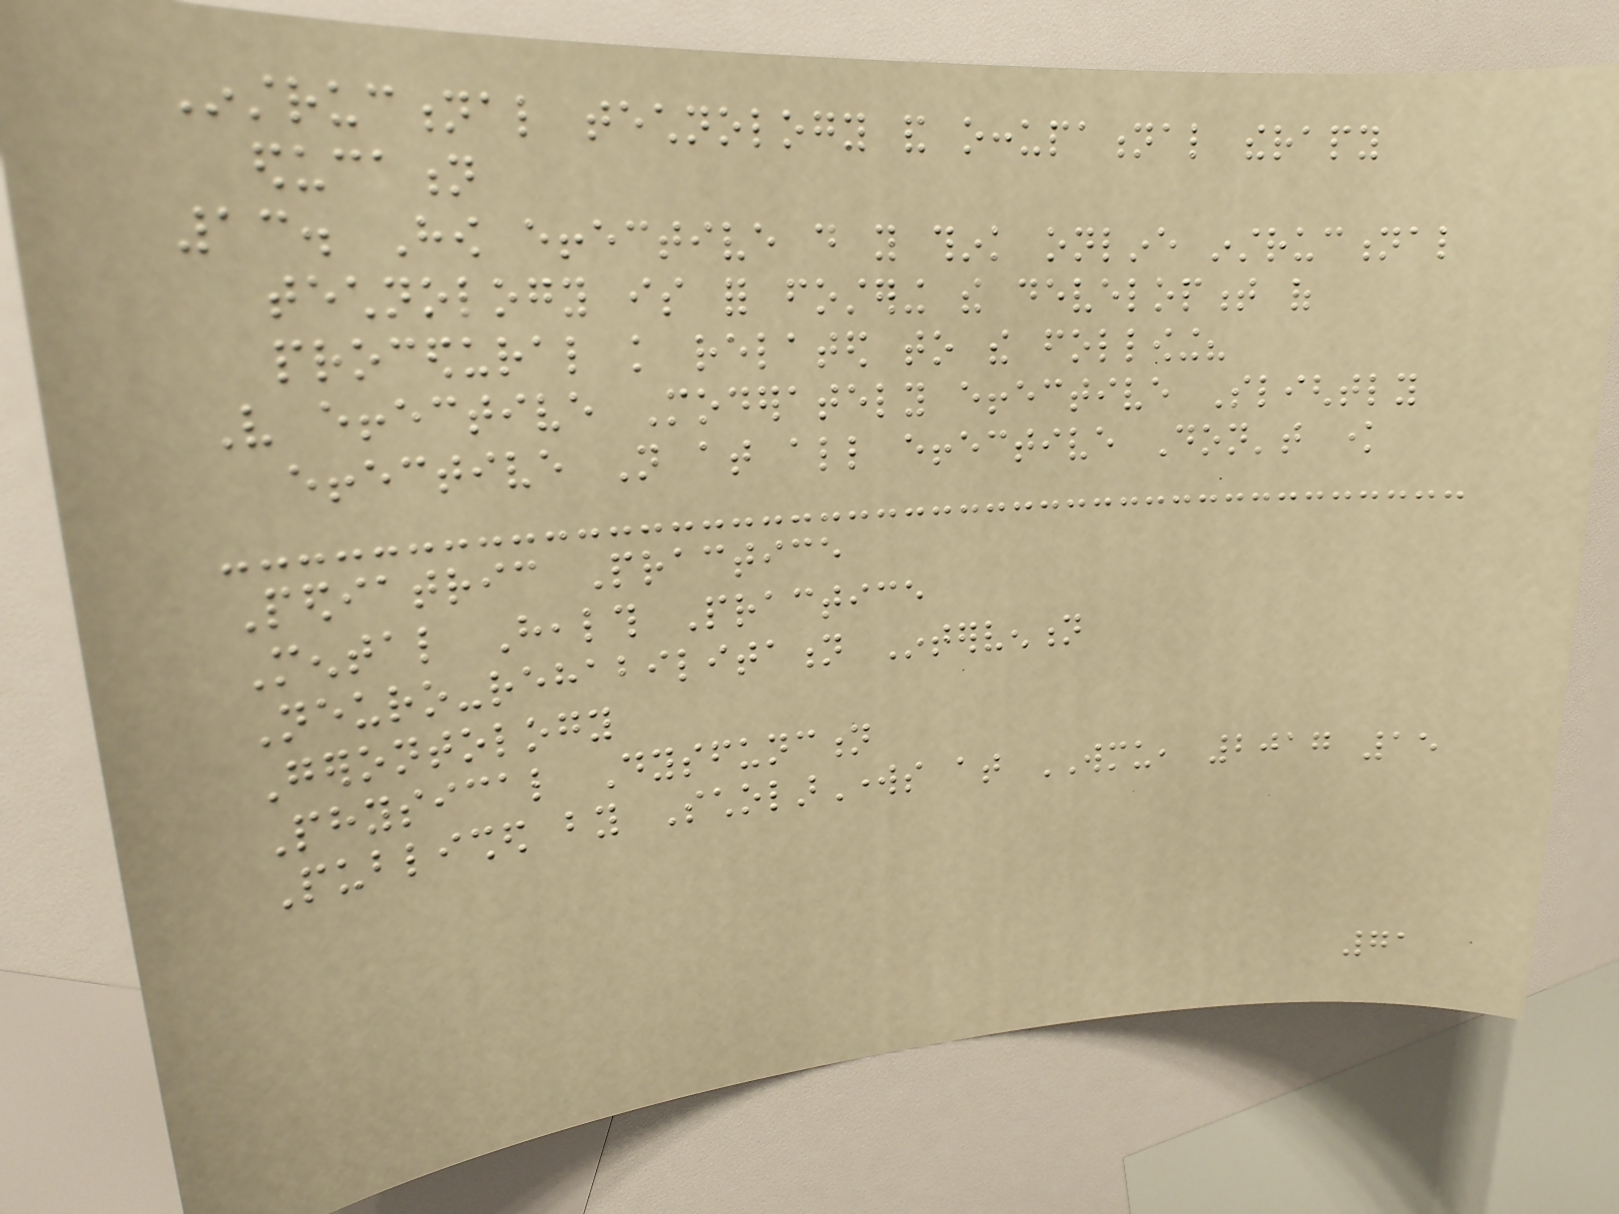Instructional technology and occupational therapy
education
13. How effective do you think online instructional
technology is for fostering the development of
procedural knowledge related to the following?
Very effective Moderately effective Slightly
effective Not at all effective Don't know
Pediatric Practice
Mental Health Practice
Neuro-rehabilitation Intervention
Gerontology
Physical Dysfunction
Published by ScholarWorks at WMU, 2017 15
71
